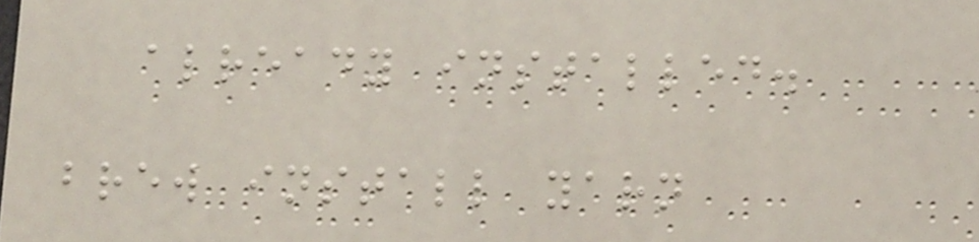already installed.
brew install yarn
